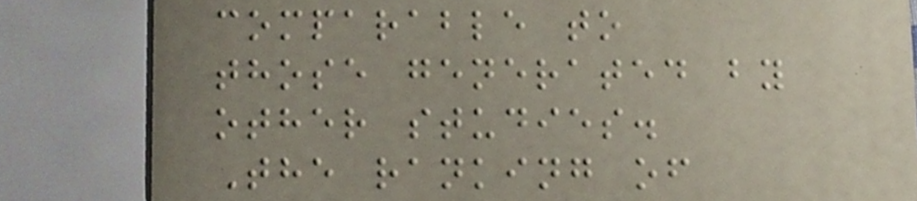comparable to
those generated by
other studies.
The ranking of
